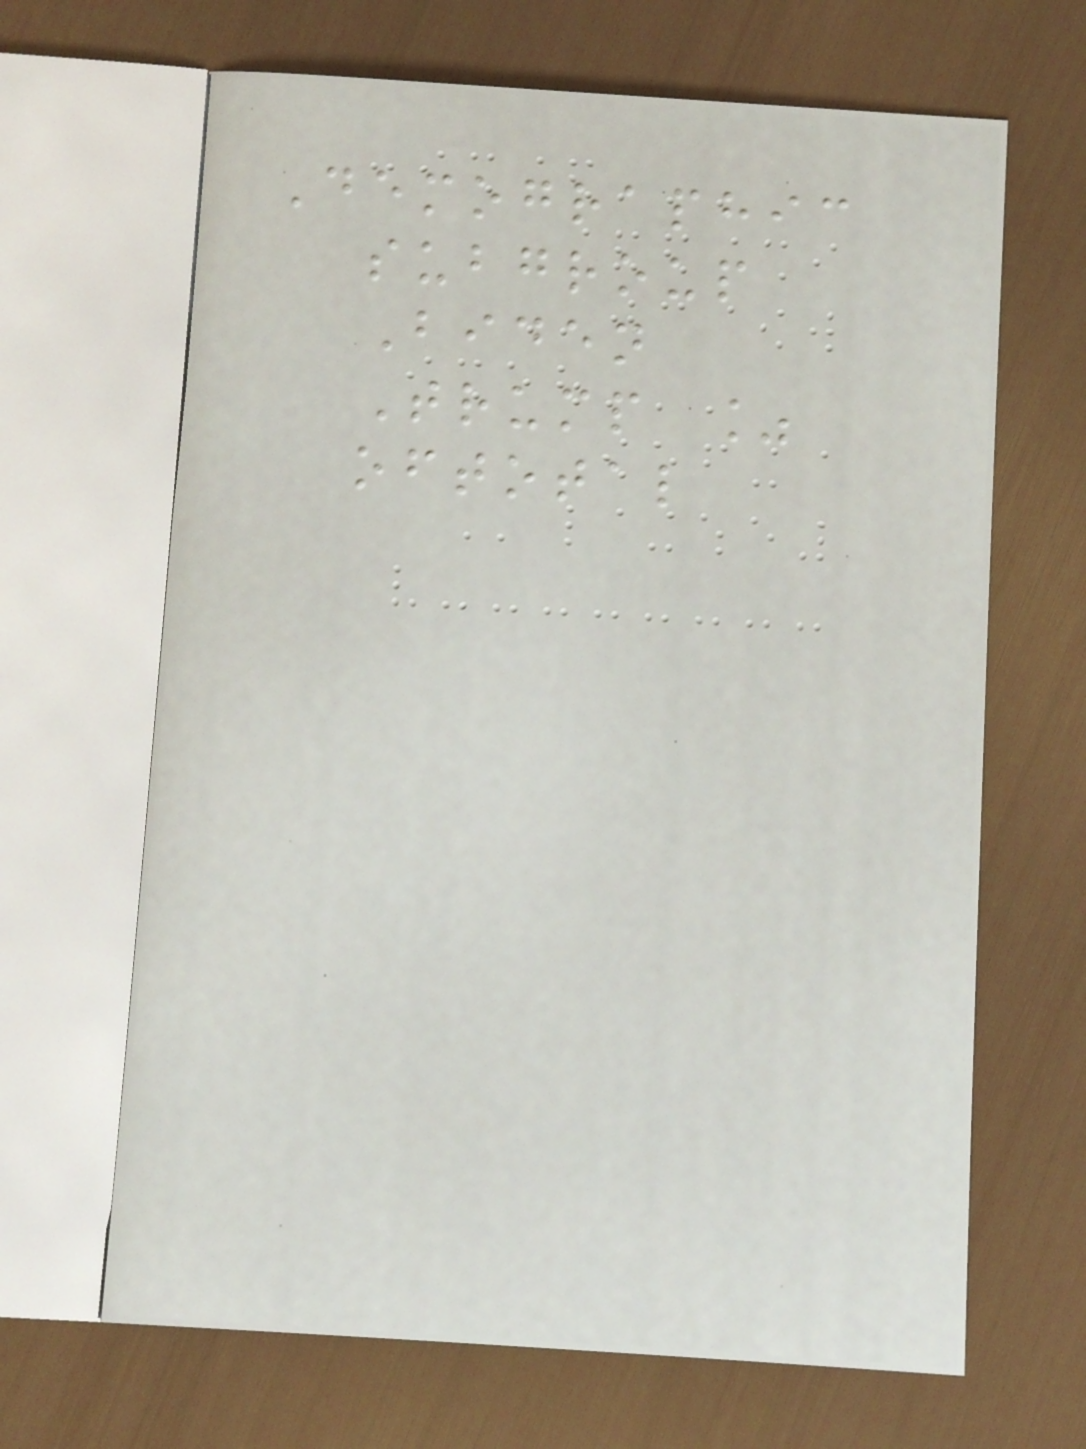Demographic
subgroup
Biden
Trump %
oftotal
